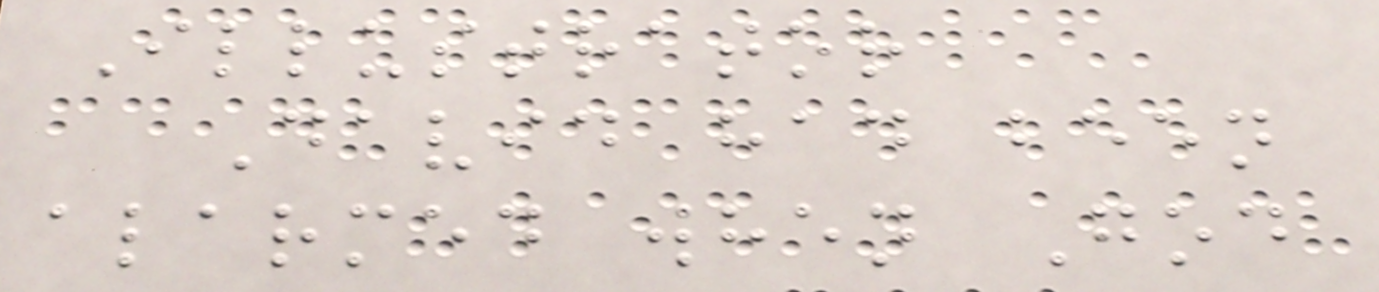Illustrator
David had been
alarmed when God
